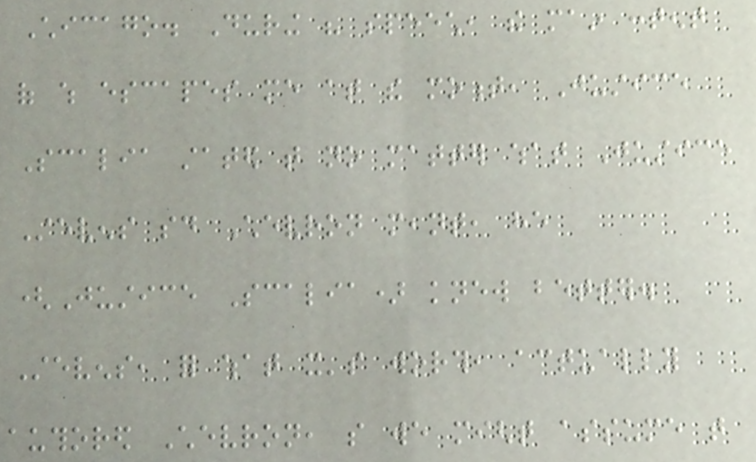Chicago. During his speech, the main content
of which escapes me at the moment, Justice
Scalia stated that no matter what Justice
Stevens said Chevron meant, he
(Justice Scalia) knew better.
Stevens, for what it's worth, actually
authored Chevron, so we might assume that
